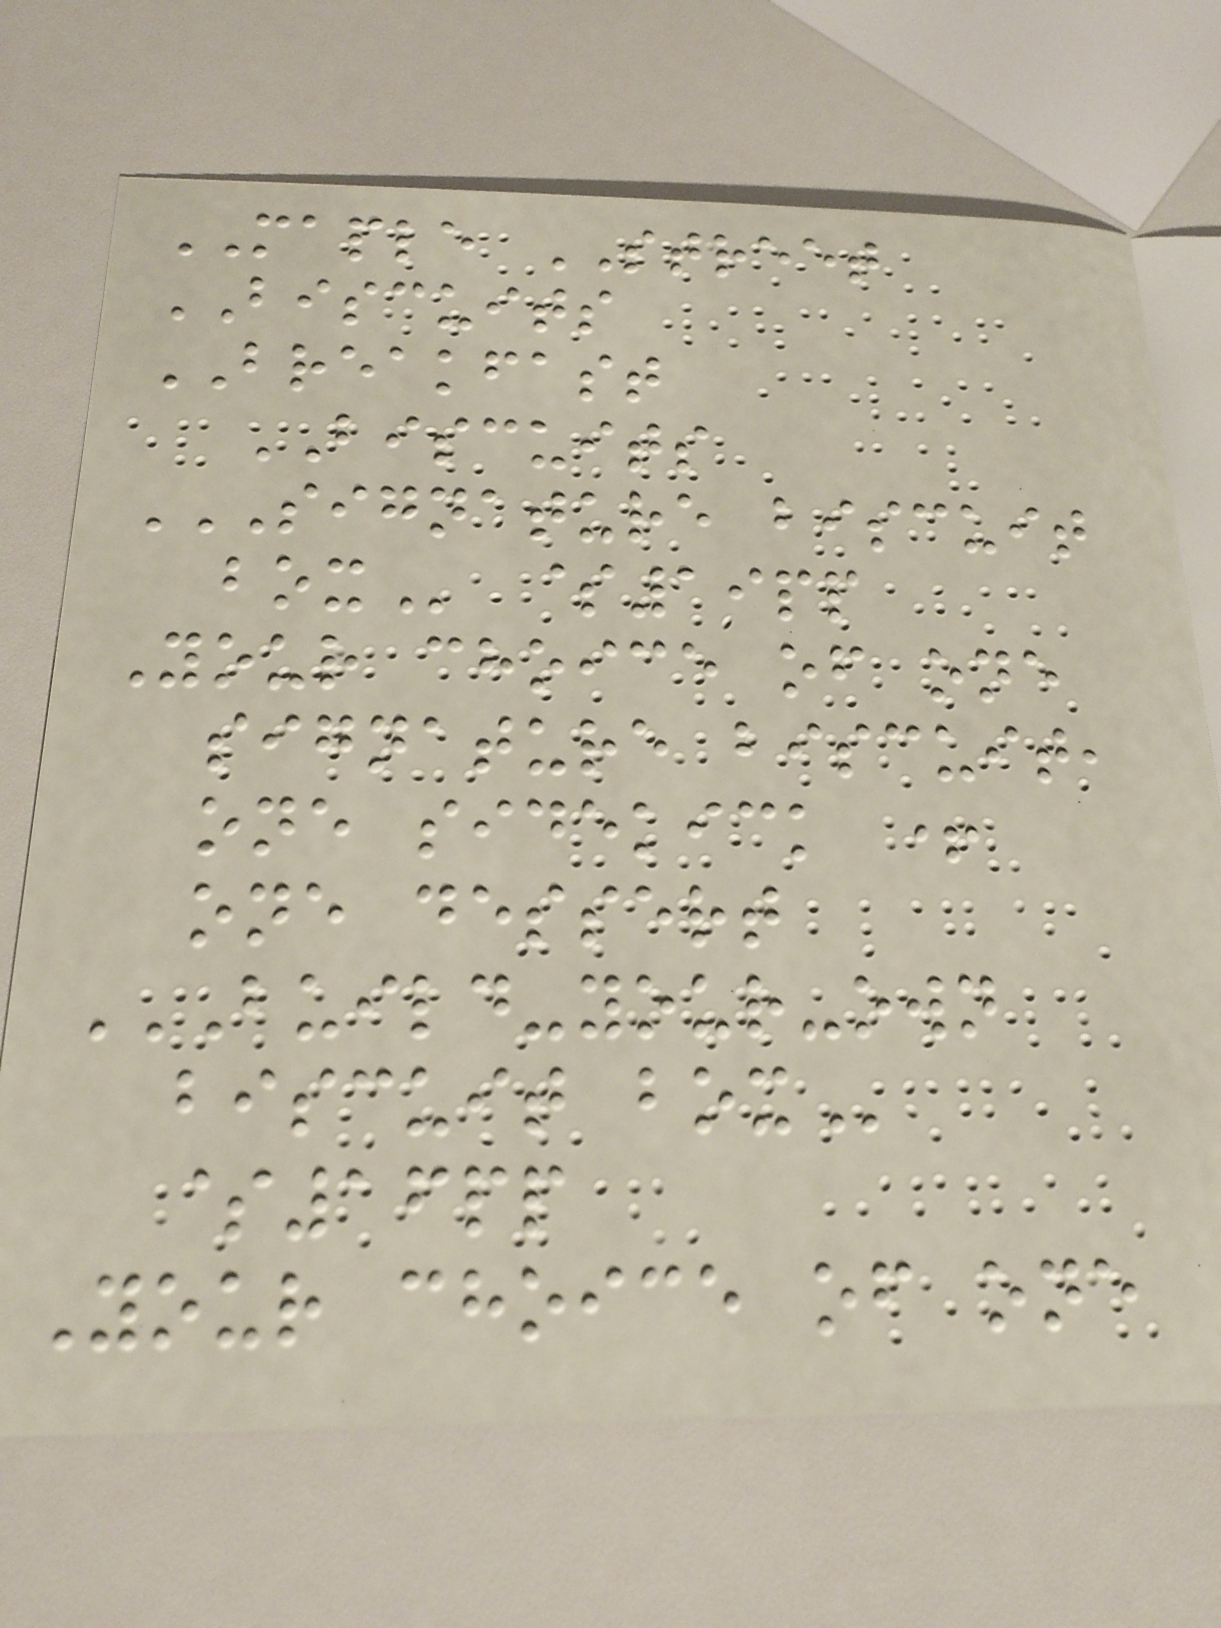MAPLE STREET
BISCUITS
BREAKFAST
BISCUITS
SIGNATURE BISCUIT
BOX $19pp
Your choice of one
signature biscuit,
one sidekick +
one dessert
BUILD-YOUR-OWN
BISCUIT BOX
$16pp
Your choice of one
